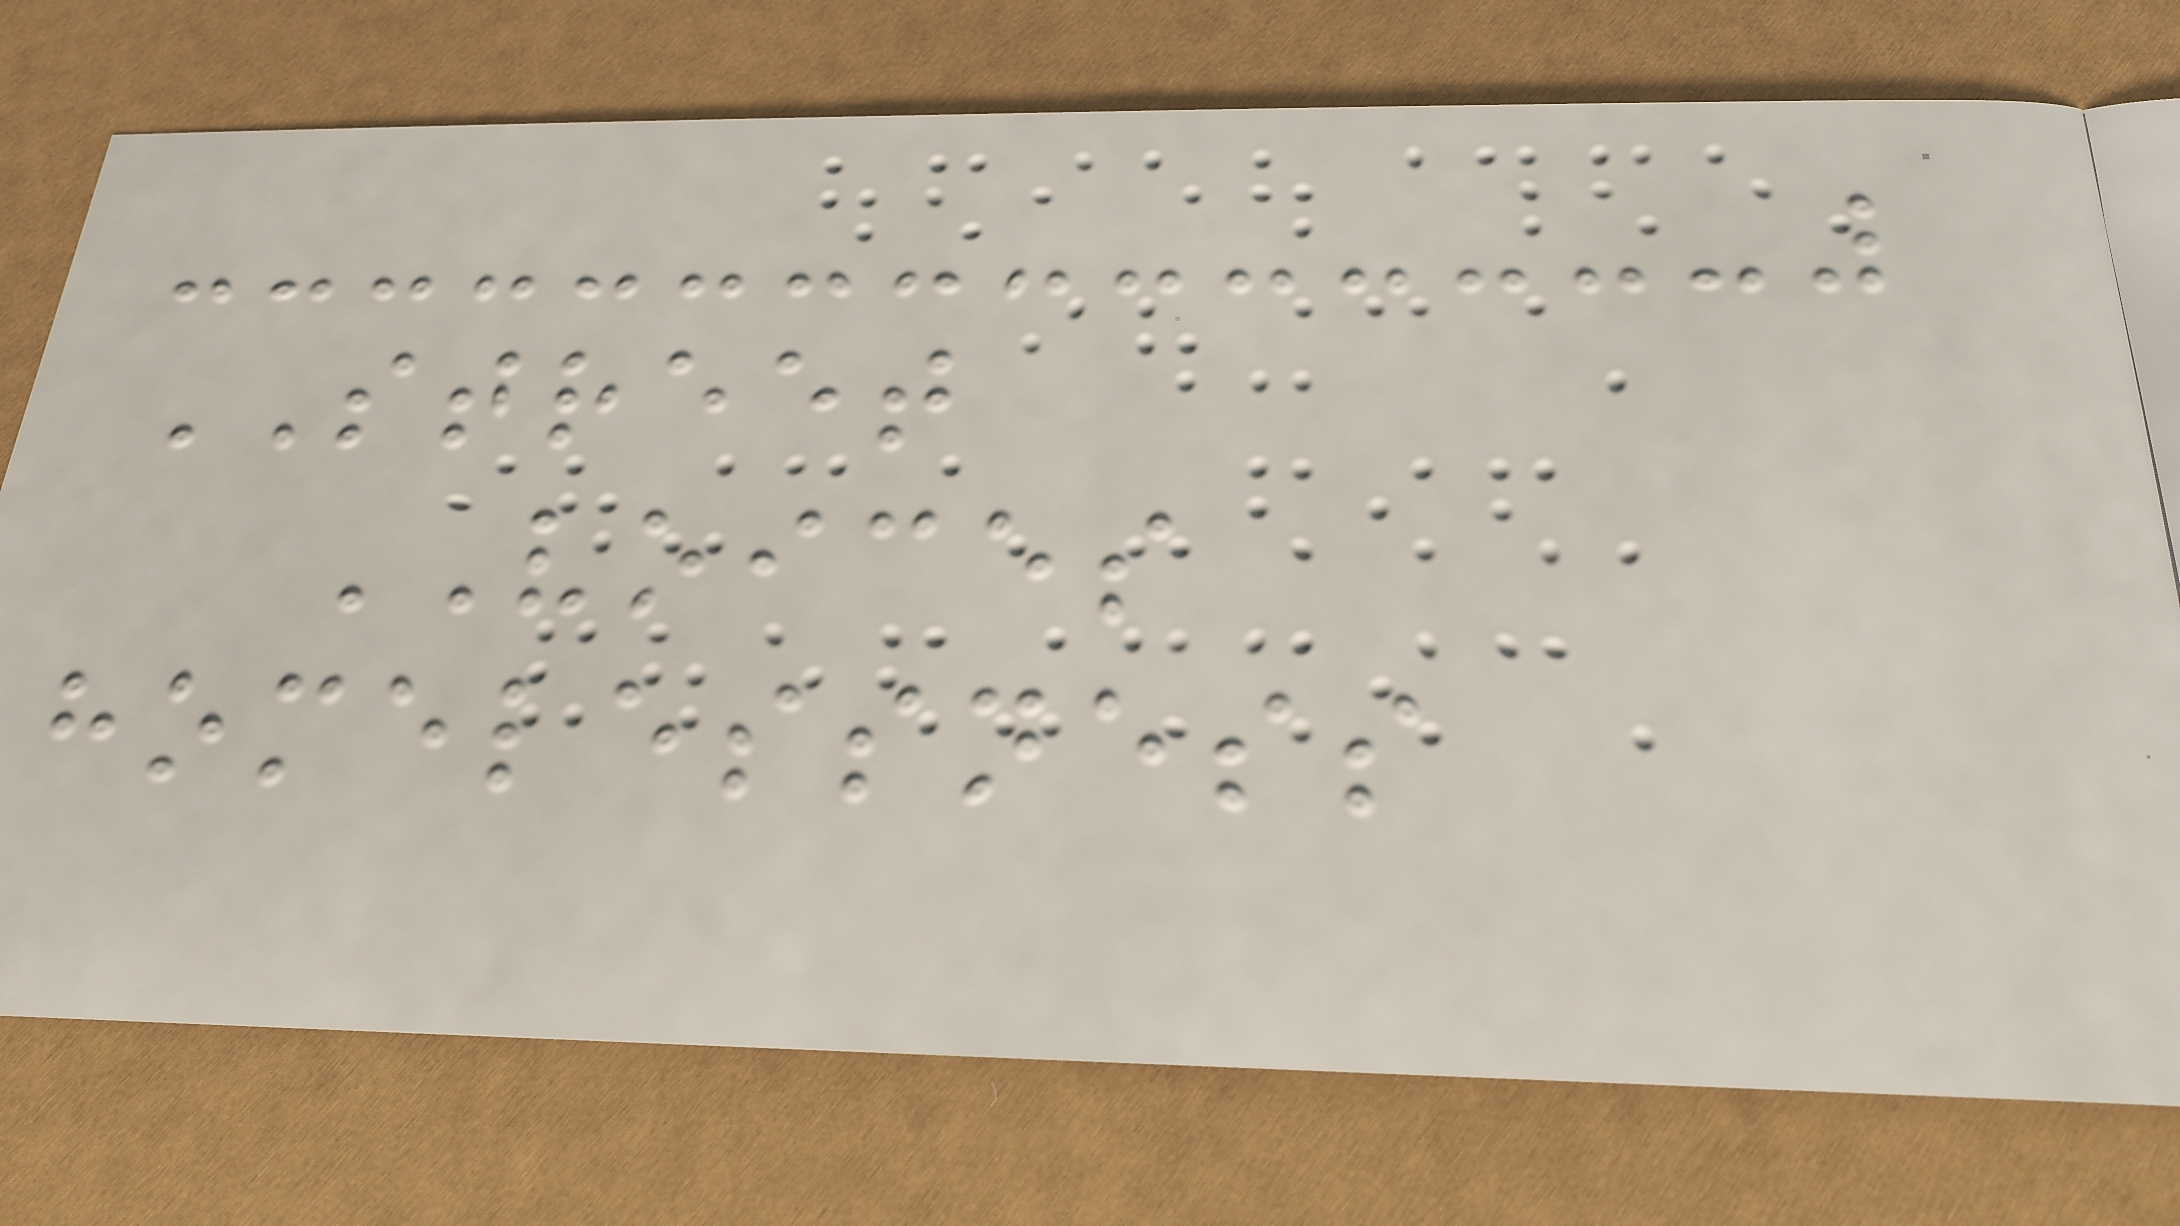STREET
VOICES
homelessness
